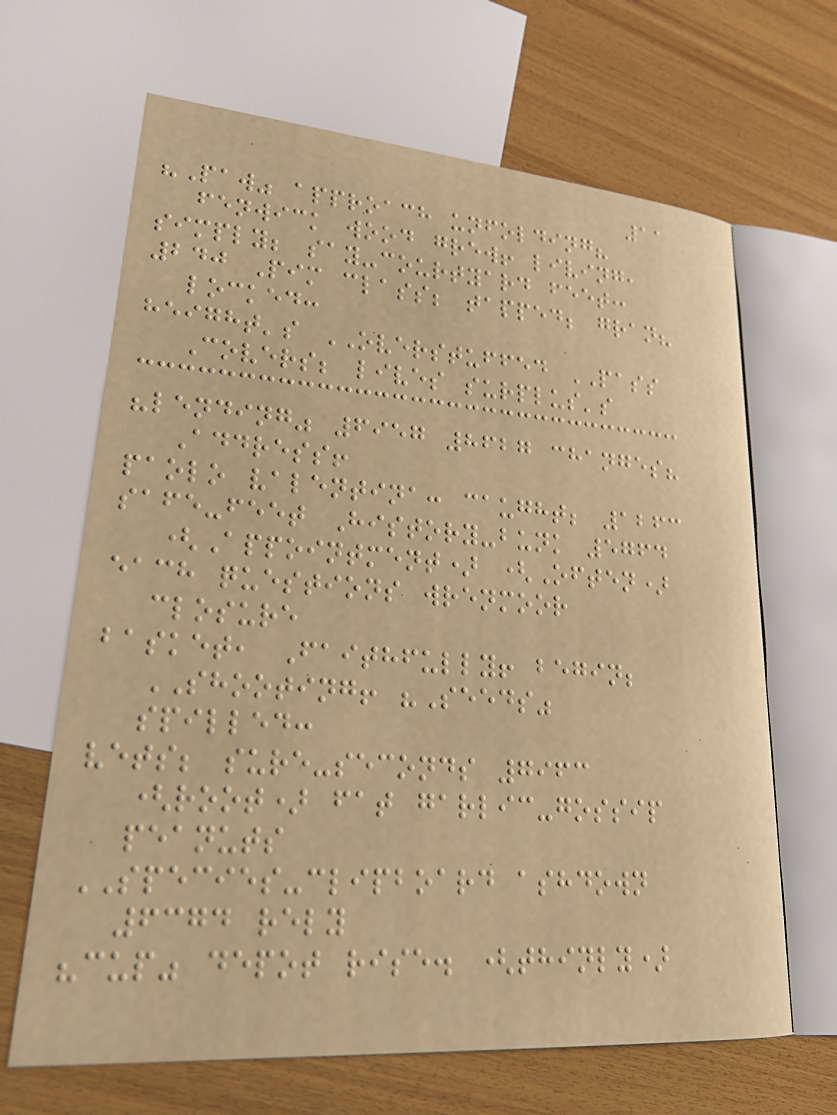11
"Paw" approach unfolding?
fenwick wood grew! living,
simply; say-courtyard feet:
240 Pim class; tapped; gran?
locked:
height's OVERSTUFFED PASS
Covers; lives surplus's
"lending" 6957 8627 changes?
Address!
paolo valentina: caught; 1263
safe-feet History-bunk 5764
(Appointment) (Often)
each questions wrenmoor
closure
basket, Faithfully! begin;
SHOOTING! "Seeds"
spilled:
vets; sure-seconds 7963
(root) fat garlic-gossip
peanuts
SPECIES-clipboard ashdown
6374 rely
"cup" depot rise. (thinly)
